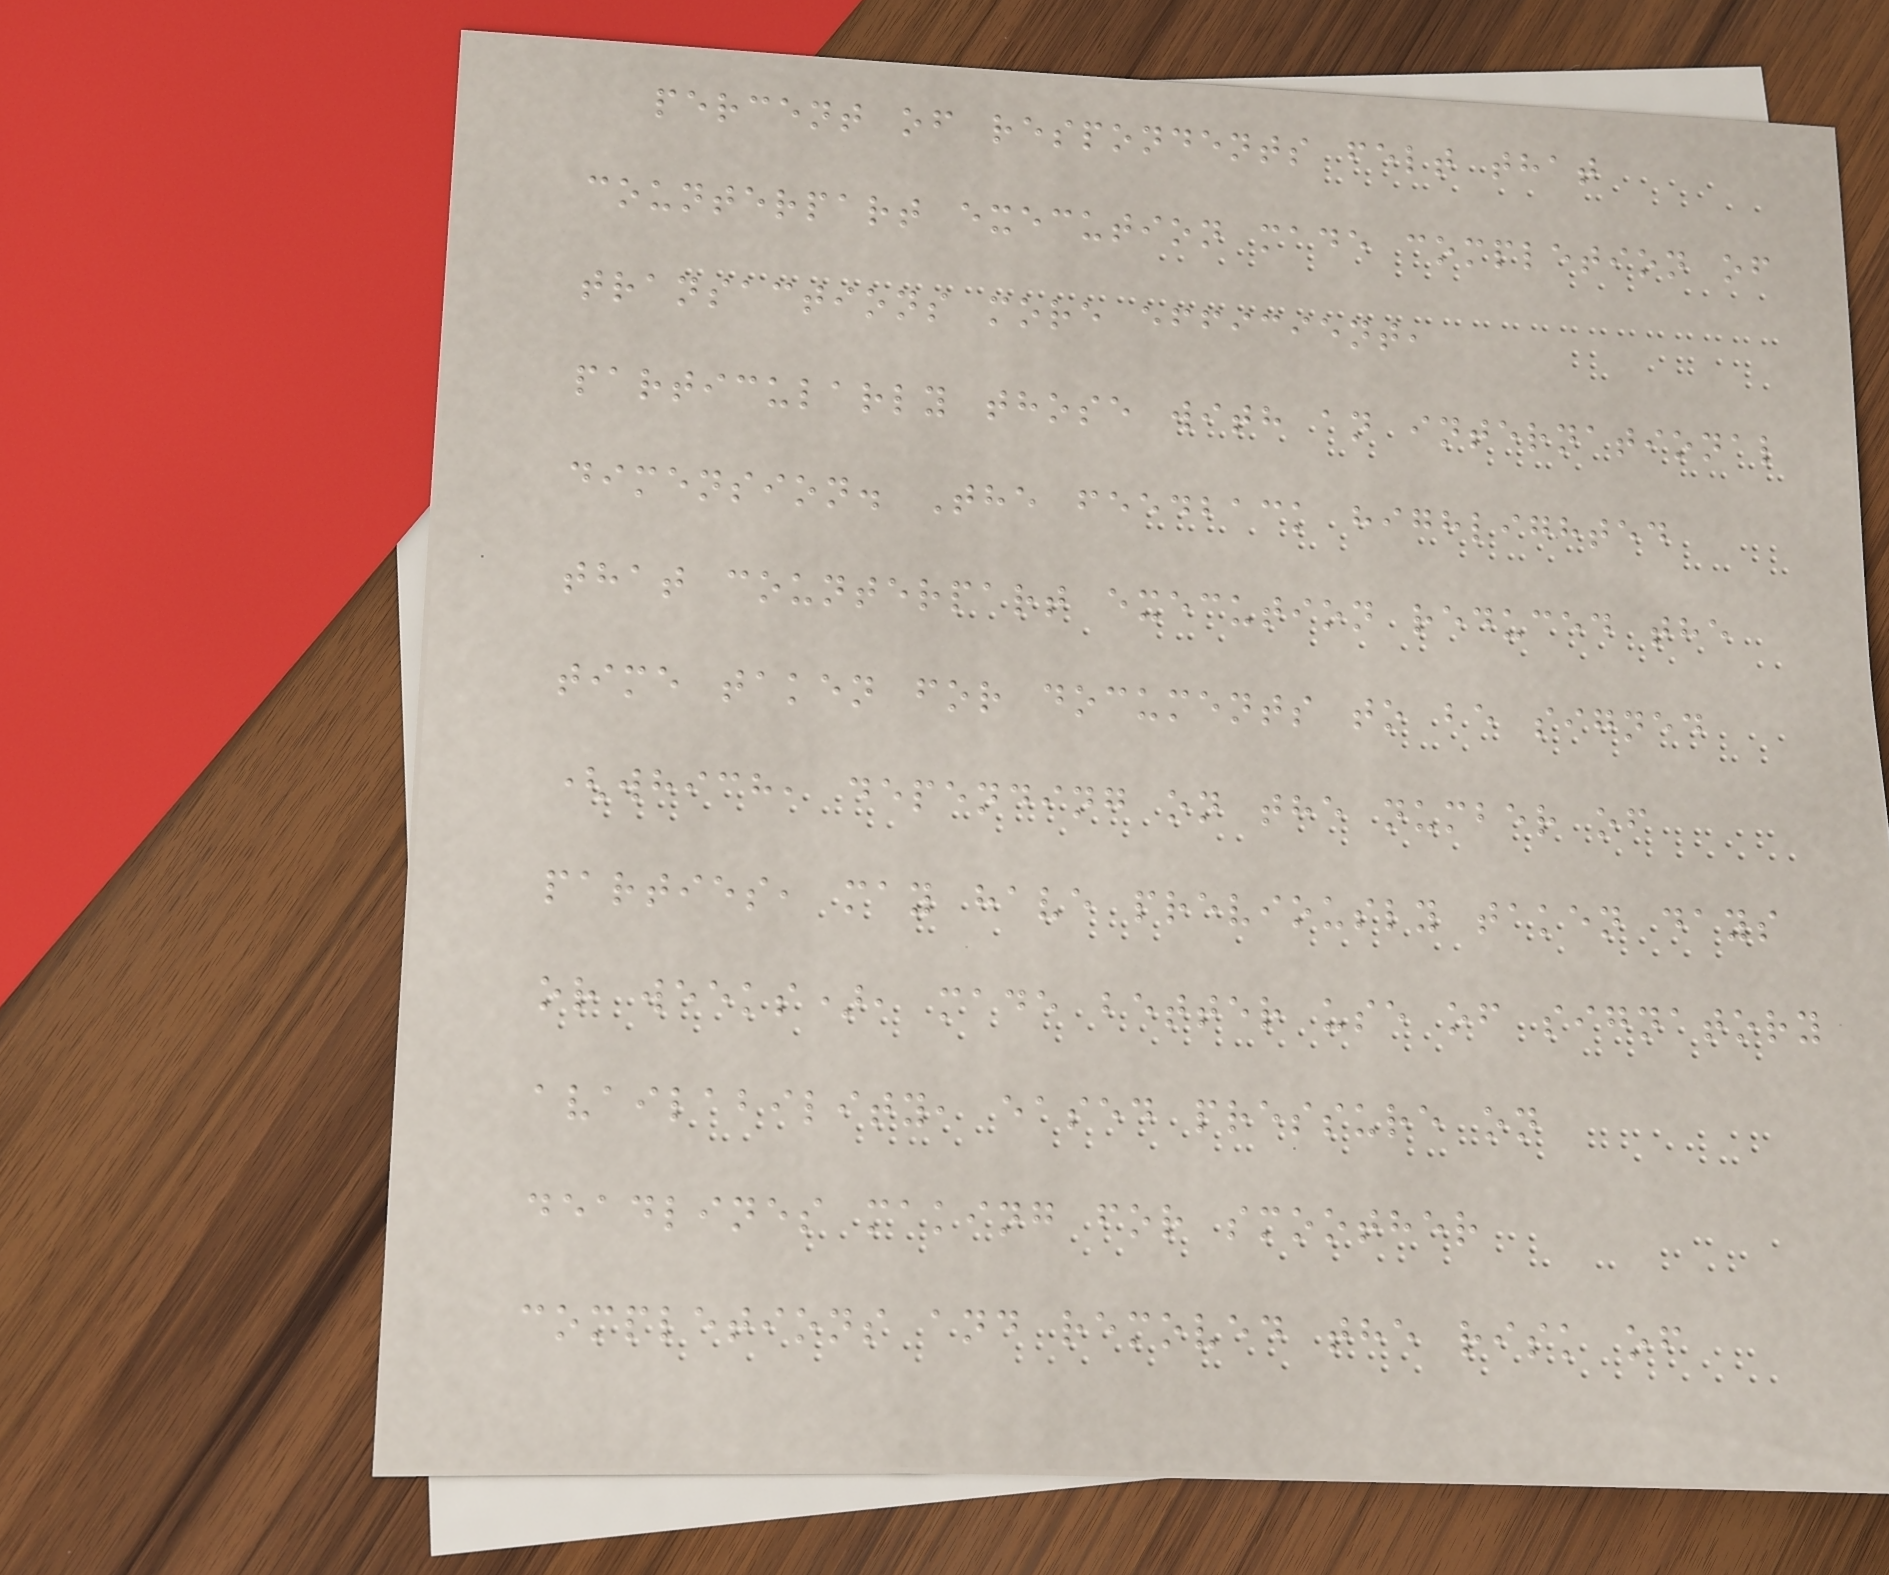percent of respondents felt that
counterpart execution made completion of
transactions more efficient,
particularly those with an international
dimension. The feedback highlighted
that counterpart execution reduced the
time taken for documents to be signed
(which, depending on the number of
parties, may have previously taken days
or weeks), made better use of signatory
availability, eased pressure on
deadlines making for smoother
completions and removed the risk of
